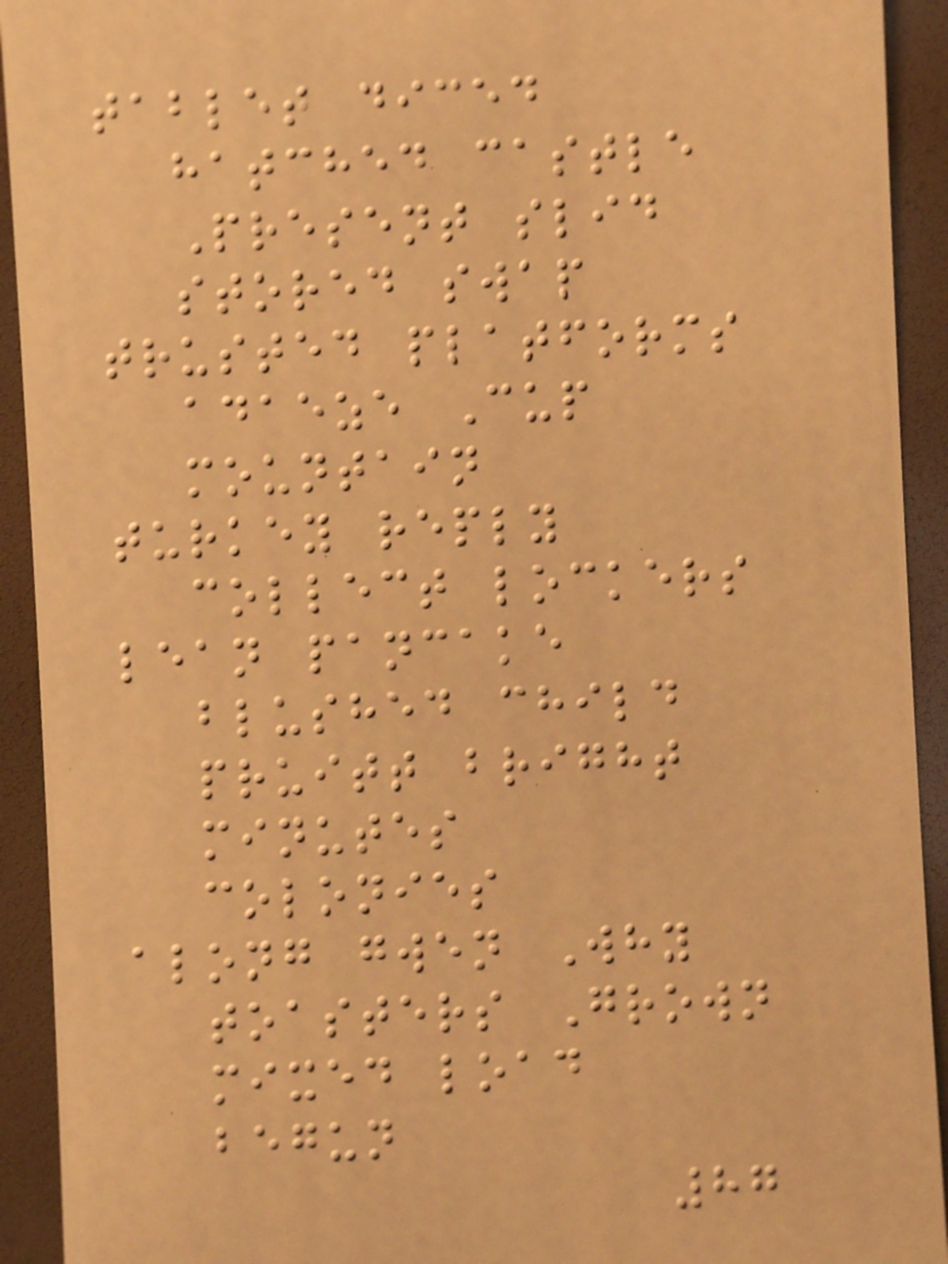tablet diced
hatched castle
Present slid
stored swap
trusted platforms
adaeze Cup
mountain
turkey reply
collect lockers
lean pancake
blushed child
pruitt bright
minutes
colonies
along gwen Why
toasters Grown
mixed load
begun
87
